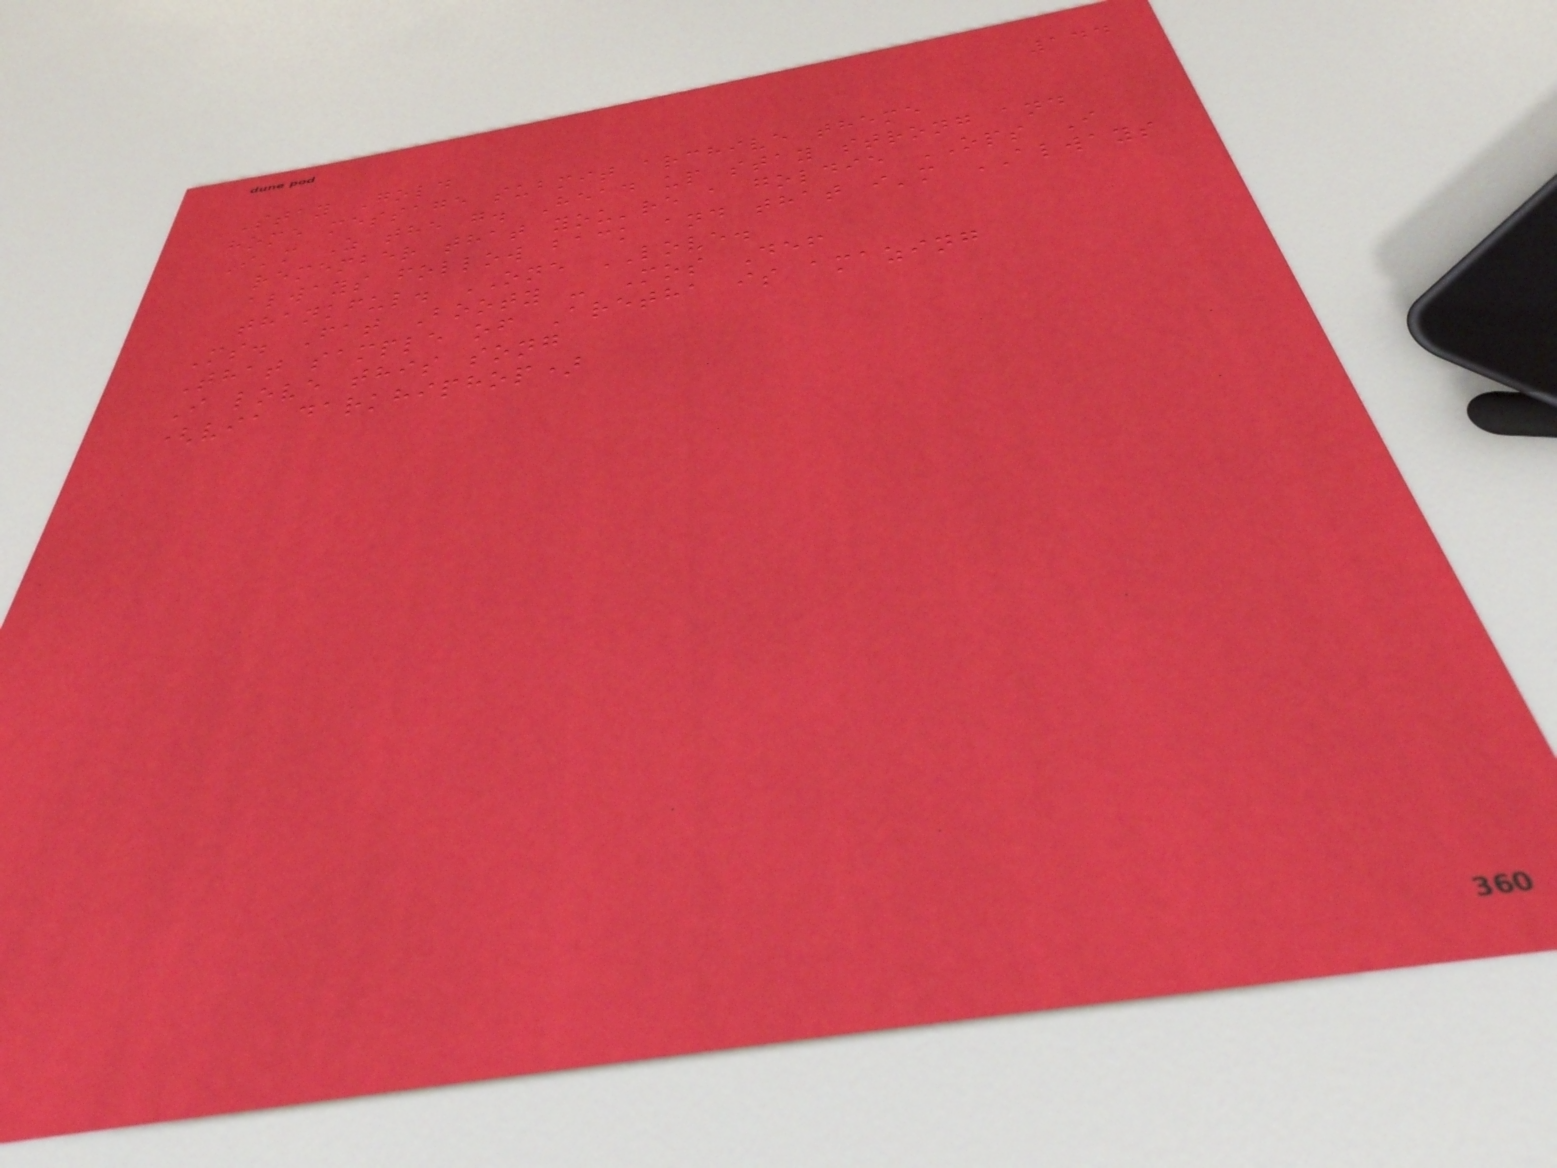144
Stay Gold
home message submit archive theme
I'm Z the g. Head up stay strong and
remember that you're a goldie OPS I
always follow back and that i'm ALWAYS
thankful. ONE LOVE.
Ms. Fat Booty - Mos Def
That sample of Aretha is amazing
I love this song
(via darkhiphop)
